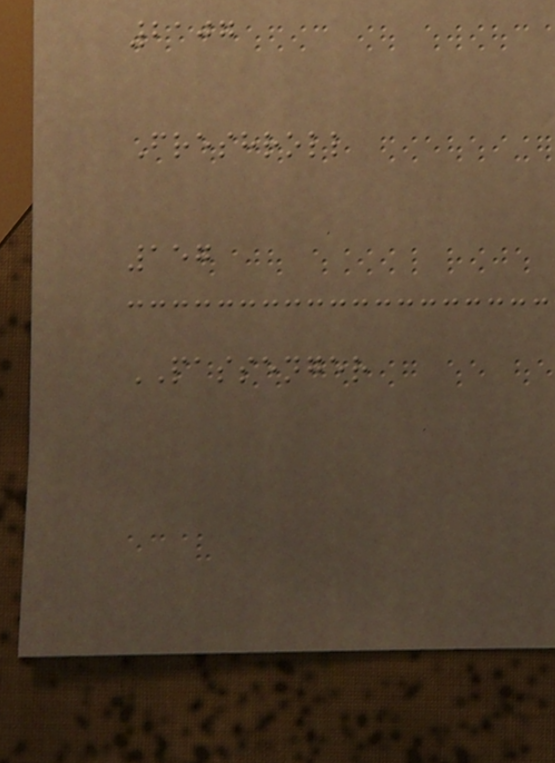2107
Freshroll
157
PASSENGER
